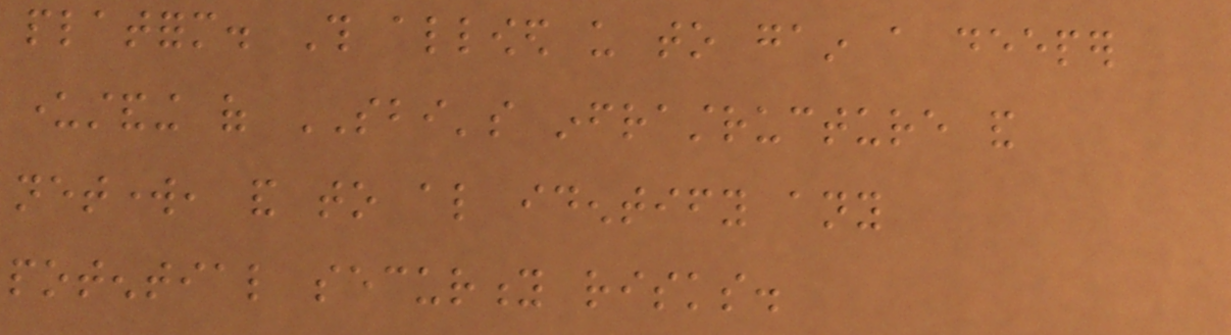platform. This allowed us to gain a deeper
understanding of SBI's infrastructure and
network, and to also identify any
potential security risks.
